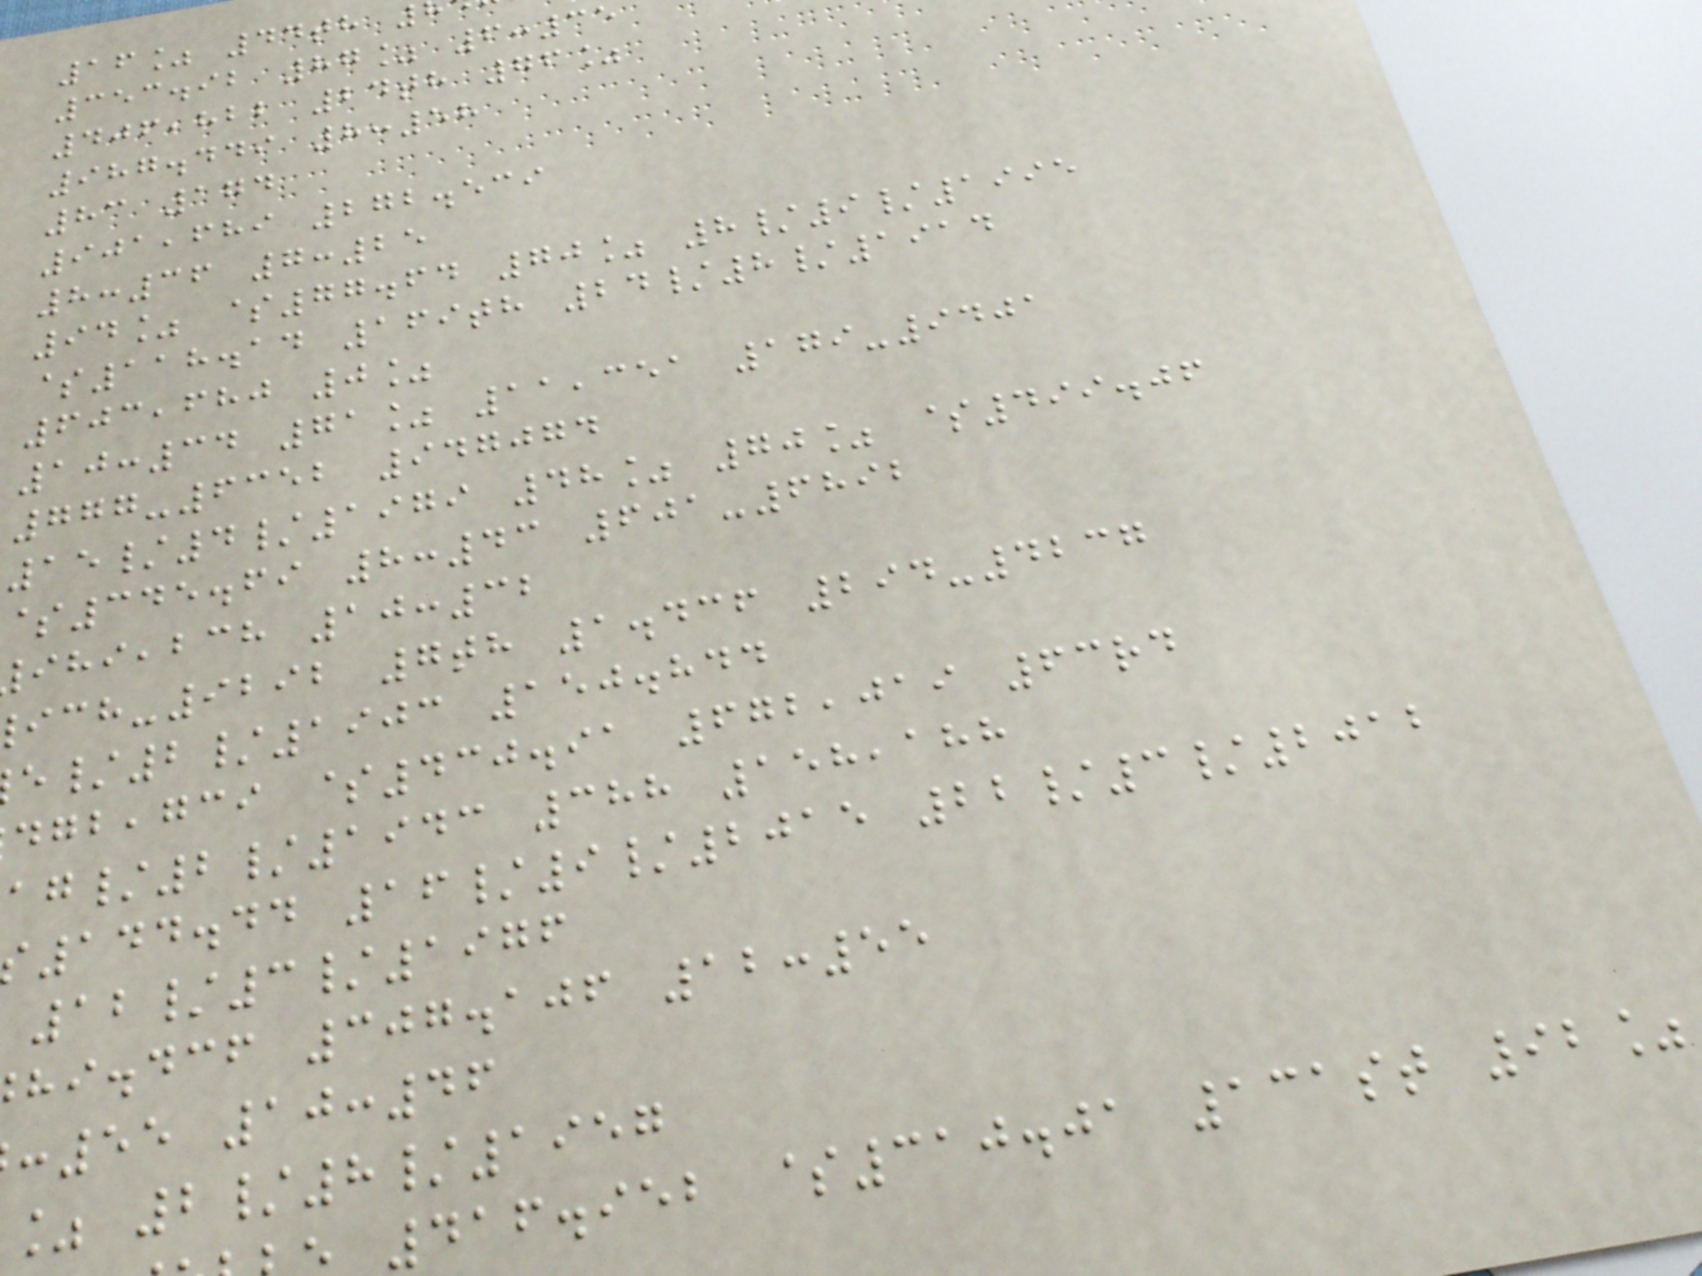16% 44th
353.92 87% 6:35
406,822 24th 76%
987.449 8:58
83 174
901,689 272.539
8:36 7:25
94% $77.64 70% 8/9/1995
$118.14 169th 24/8/1914
603,680 0%
10:34 71% 11,351 179-9401
777-6352 947074
15/4/1979 48% 70% $499.06
$345.69 8:43 601-6892
,bch 10:32
-9292 7th 1.436 294-4237
/2/1903 150.844
,gci $430.91 672,019 63rd
/2/1943 388 158,188
144.44 16/9/2015 22/3/2012
12/3/1976
hi.dcf 307.106 12:55
:55 10:46
% 2/8/1957
416.952 $310.01 131st 92%
